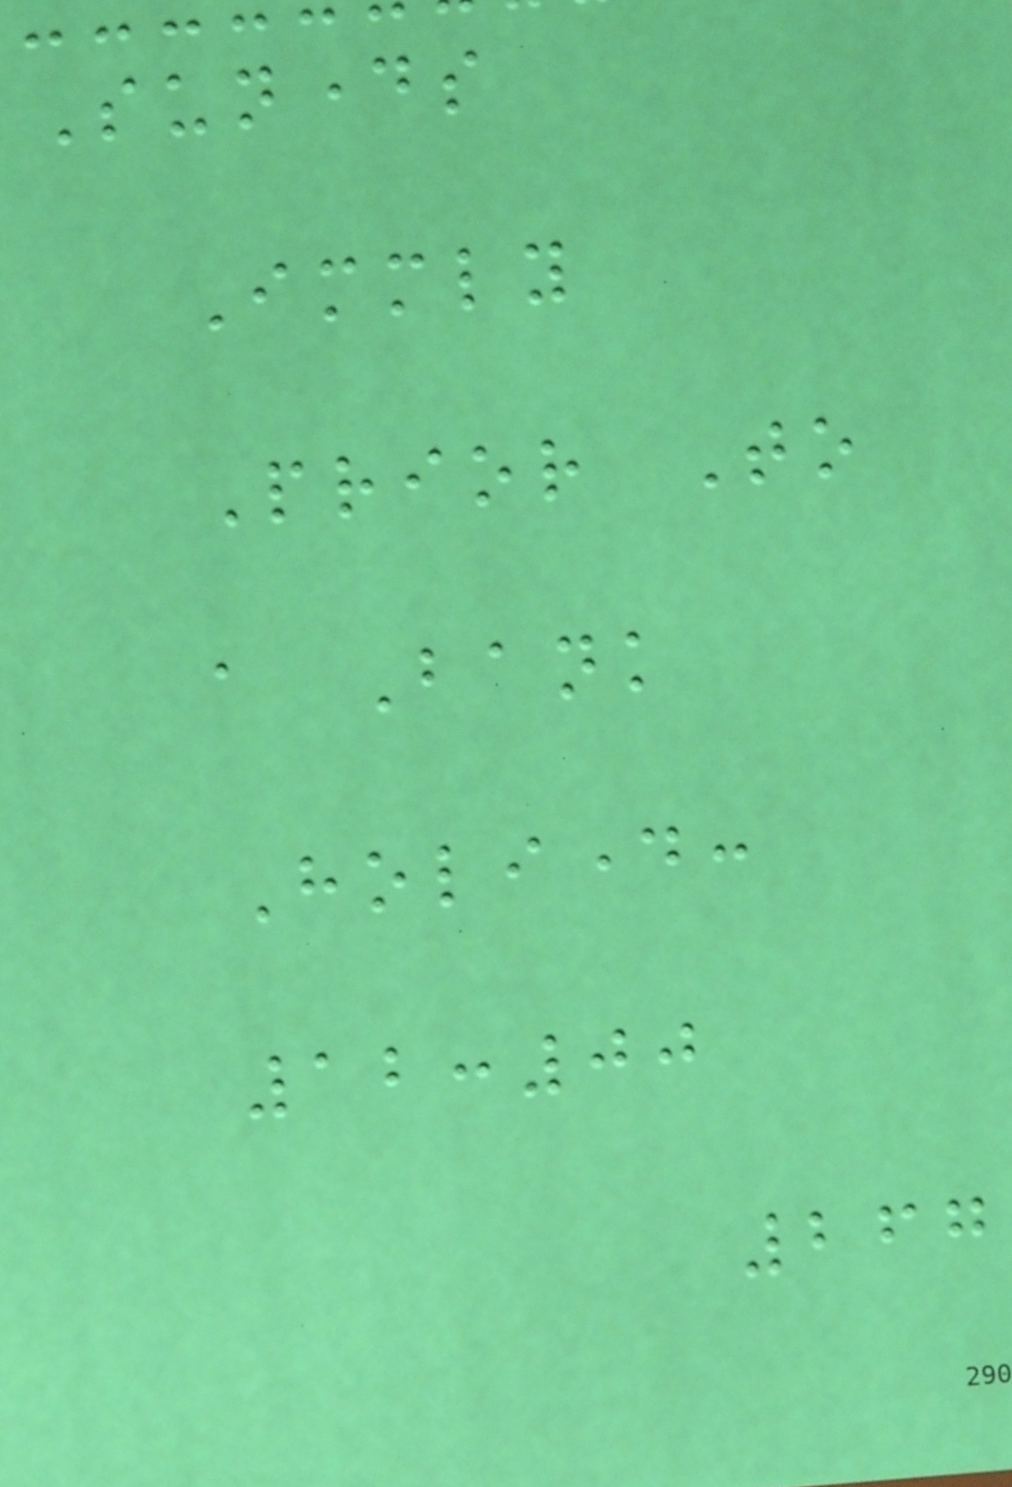Sundays
Immediately
Prior To
a Bank
Holiday:
12:00
267
